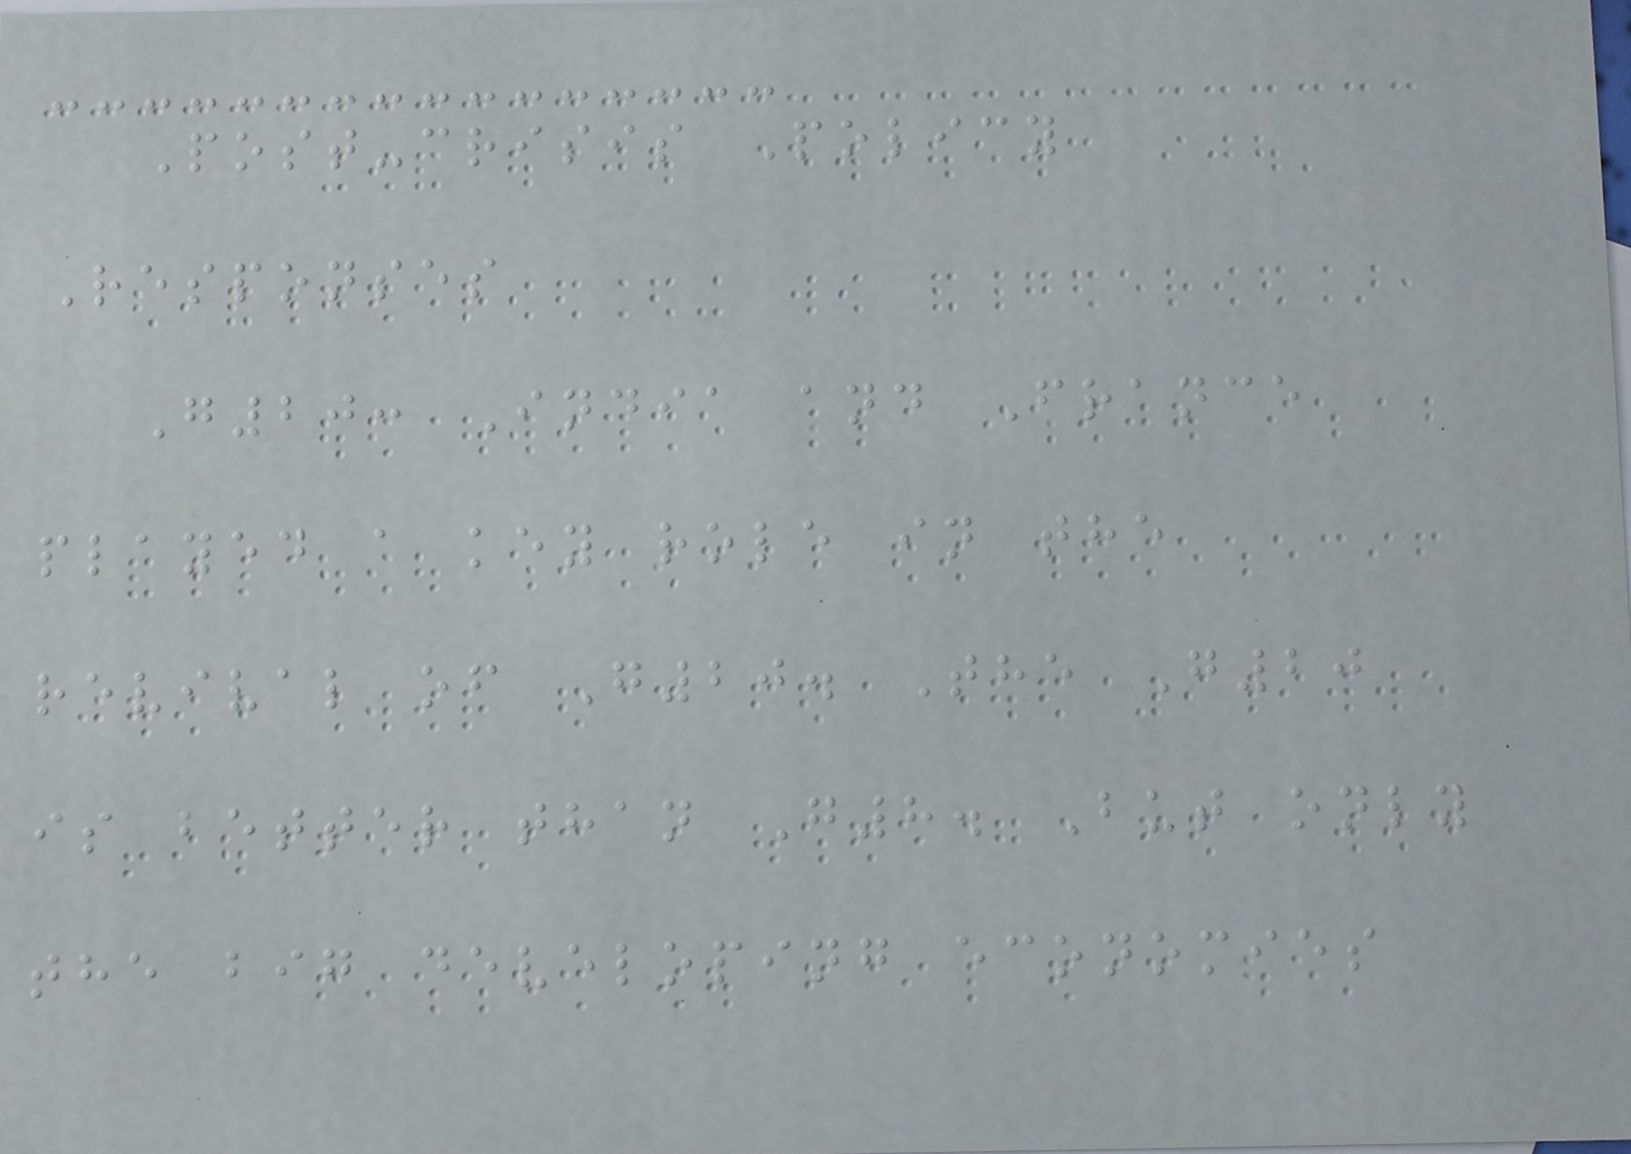Post-crisis Policy
Responses
G20: India and France
played a key role in the
revival of G20. The G20
is better than G8. But only
the big developing economies
